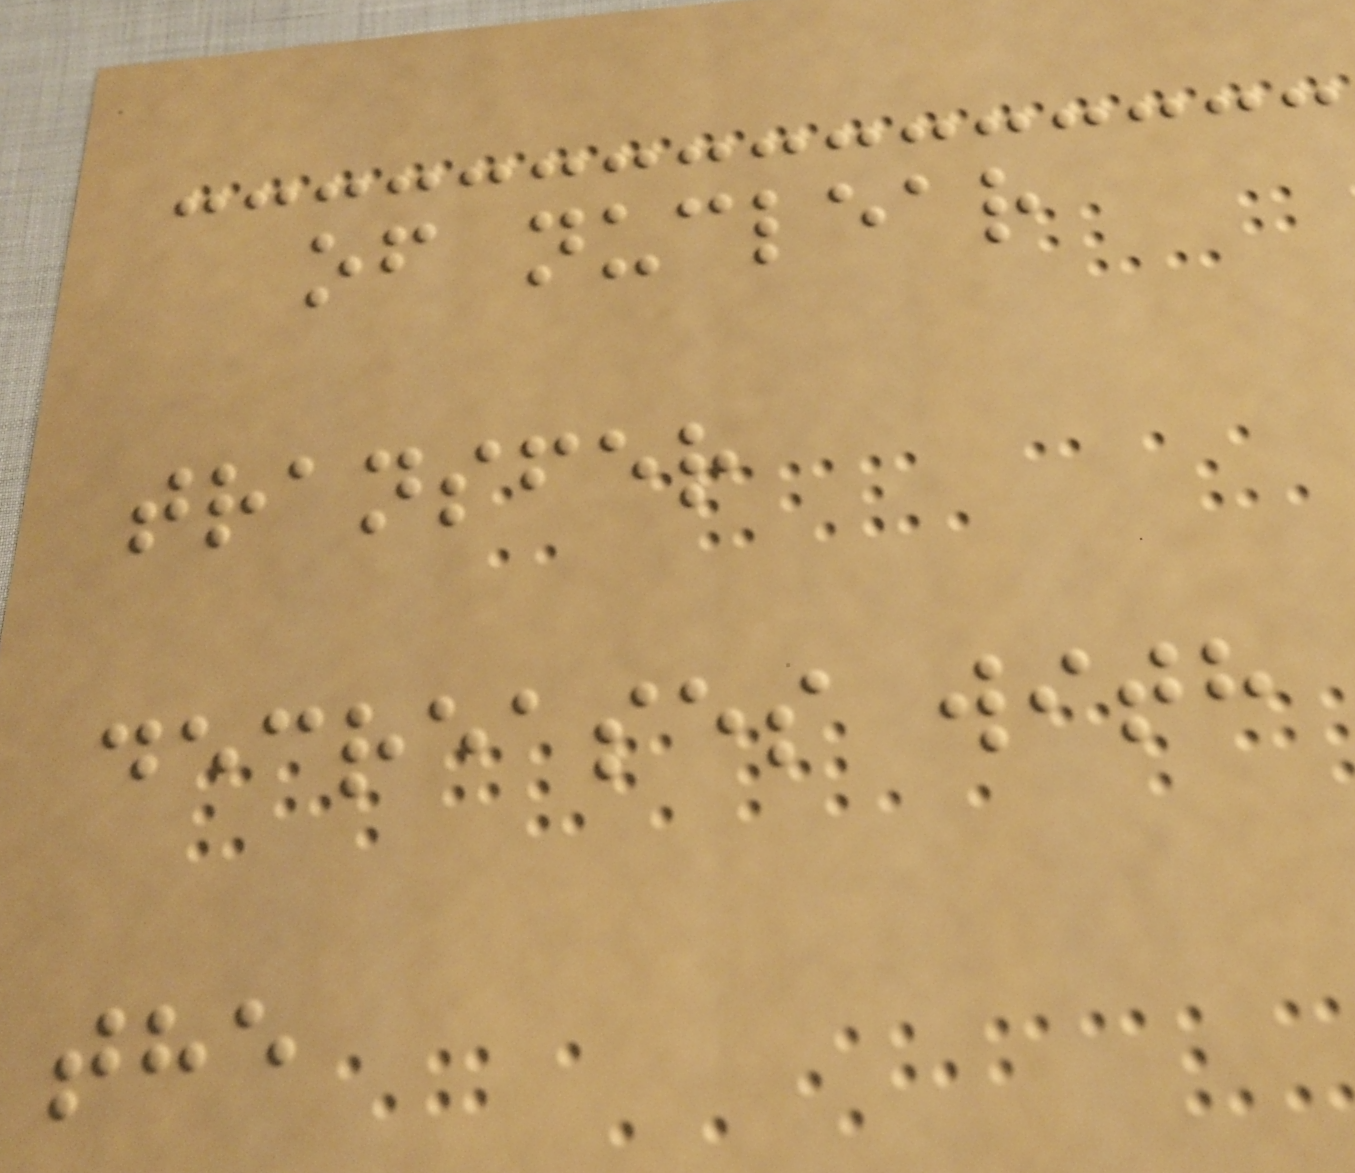of nuclear
transfer
decreases with
the
